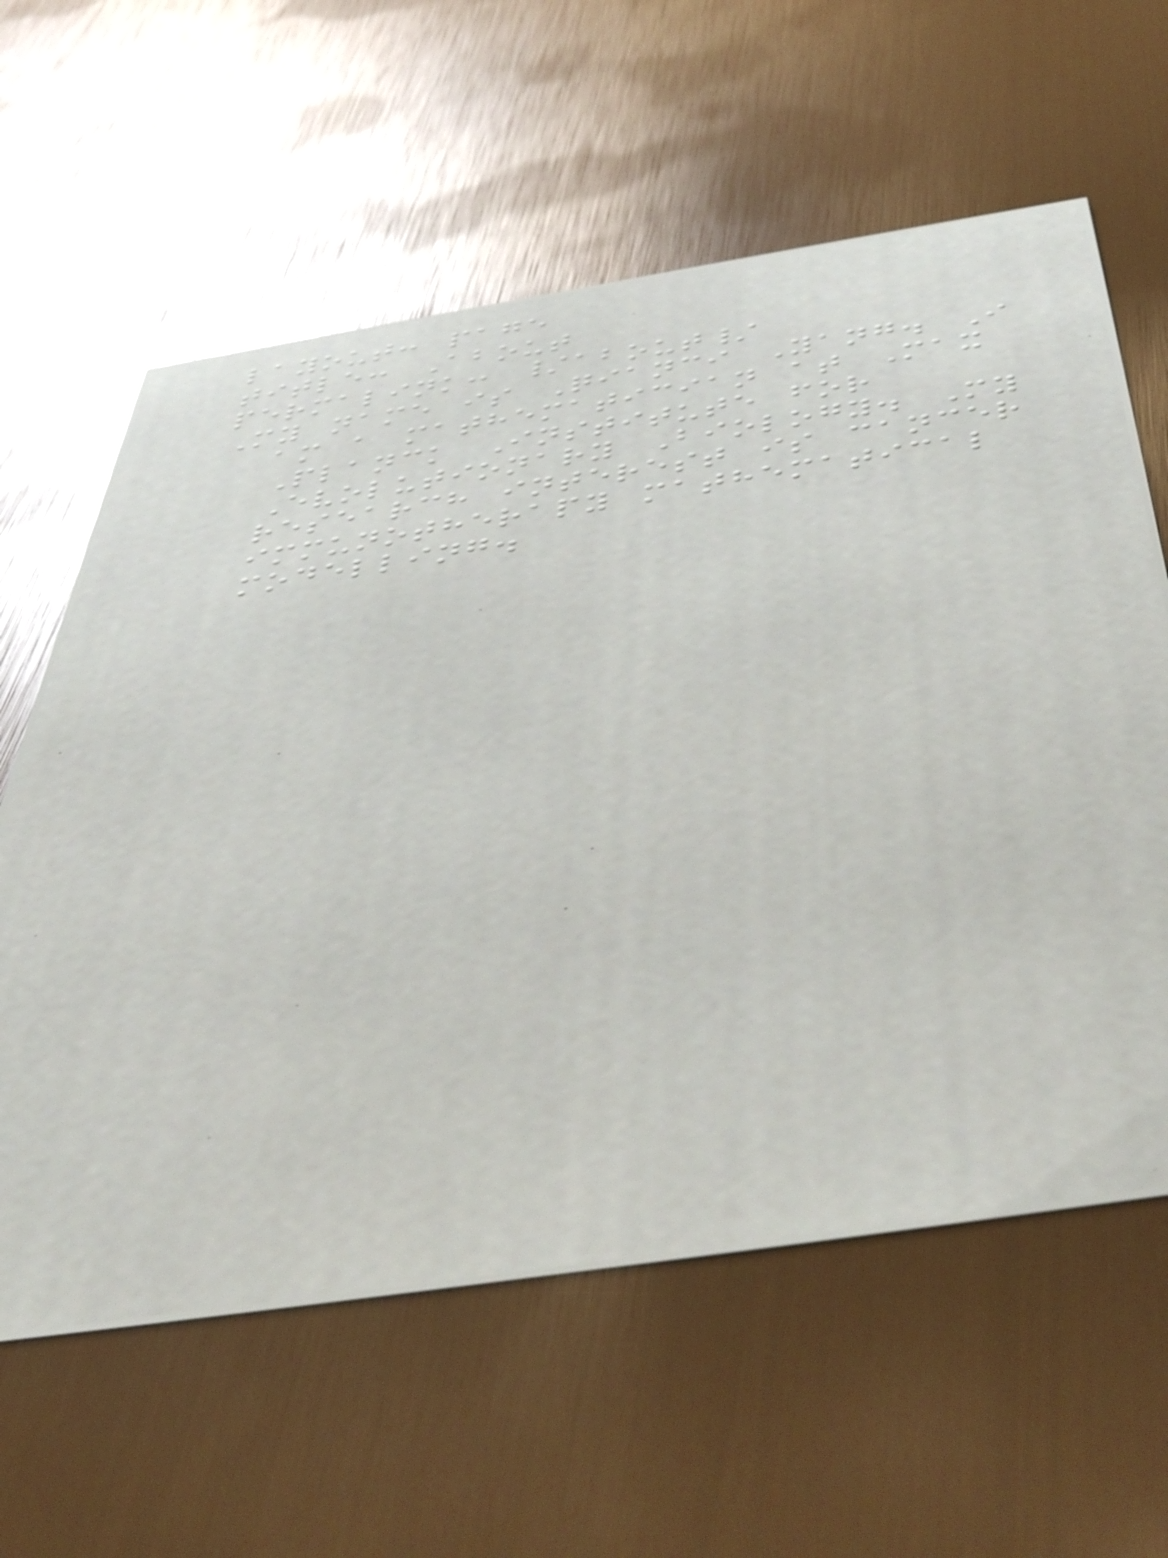layout: page
title: About
permalink: /about/
My name is Qianci Yang. I
am a mathematician at Max
Planck Institute for
Evolutionary Biology. My
research interest is cancer
immunotherapy mathematical
modelling.
